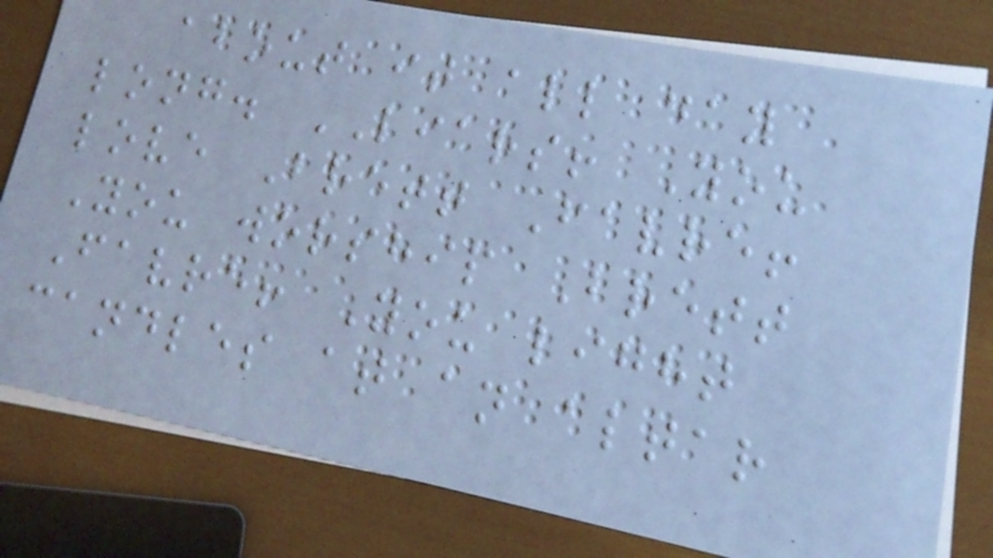about it all day
long. LIARS! You
love Brett Favre!
You worship Brett
Favre! You light
candles at an altar
